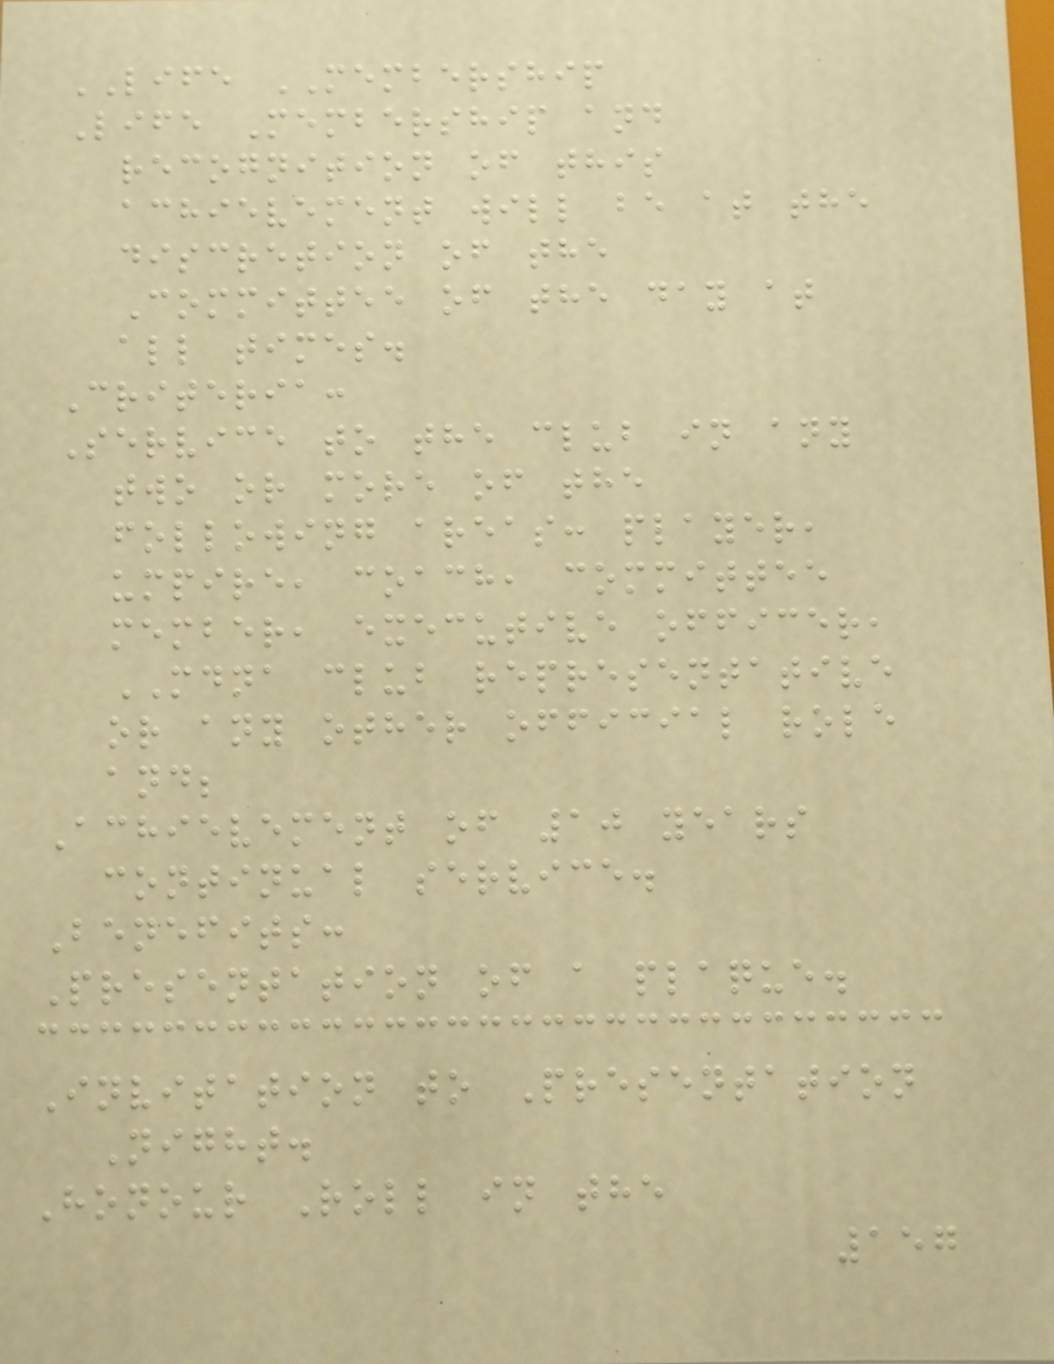LIFE MEMBERSHIP
Life Membership and
recognition of this
achievement will be at the
discretion of the
Committee of the day at
all times.
Criteria:
Service to the club in any
two or more of the
following areas: player,
umpire, coach, committee
member, executive officer,
MDNA club representative
or any other official role
and;
Achievement of 10 years
continual service.
Benefits:
Presentation of a plaque.
Invitation to Presentation
Night.
Honour Roll in the
157
